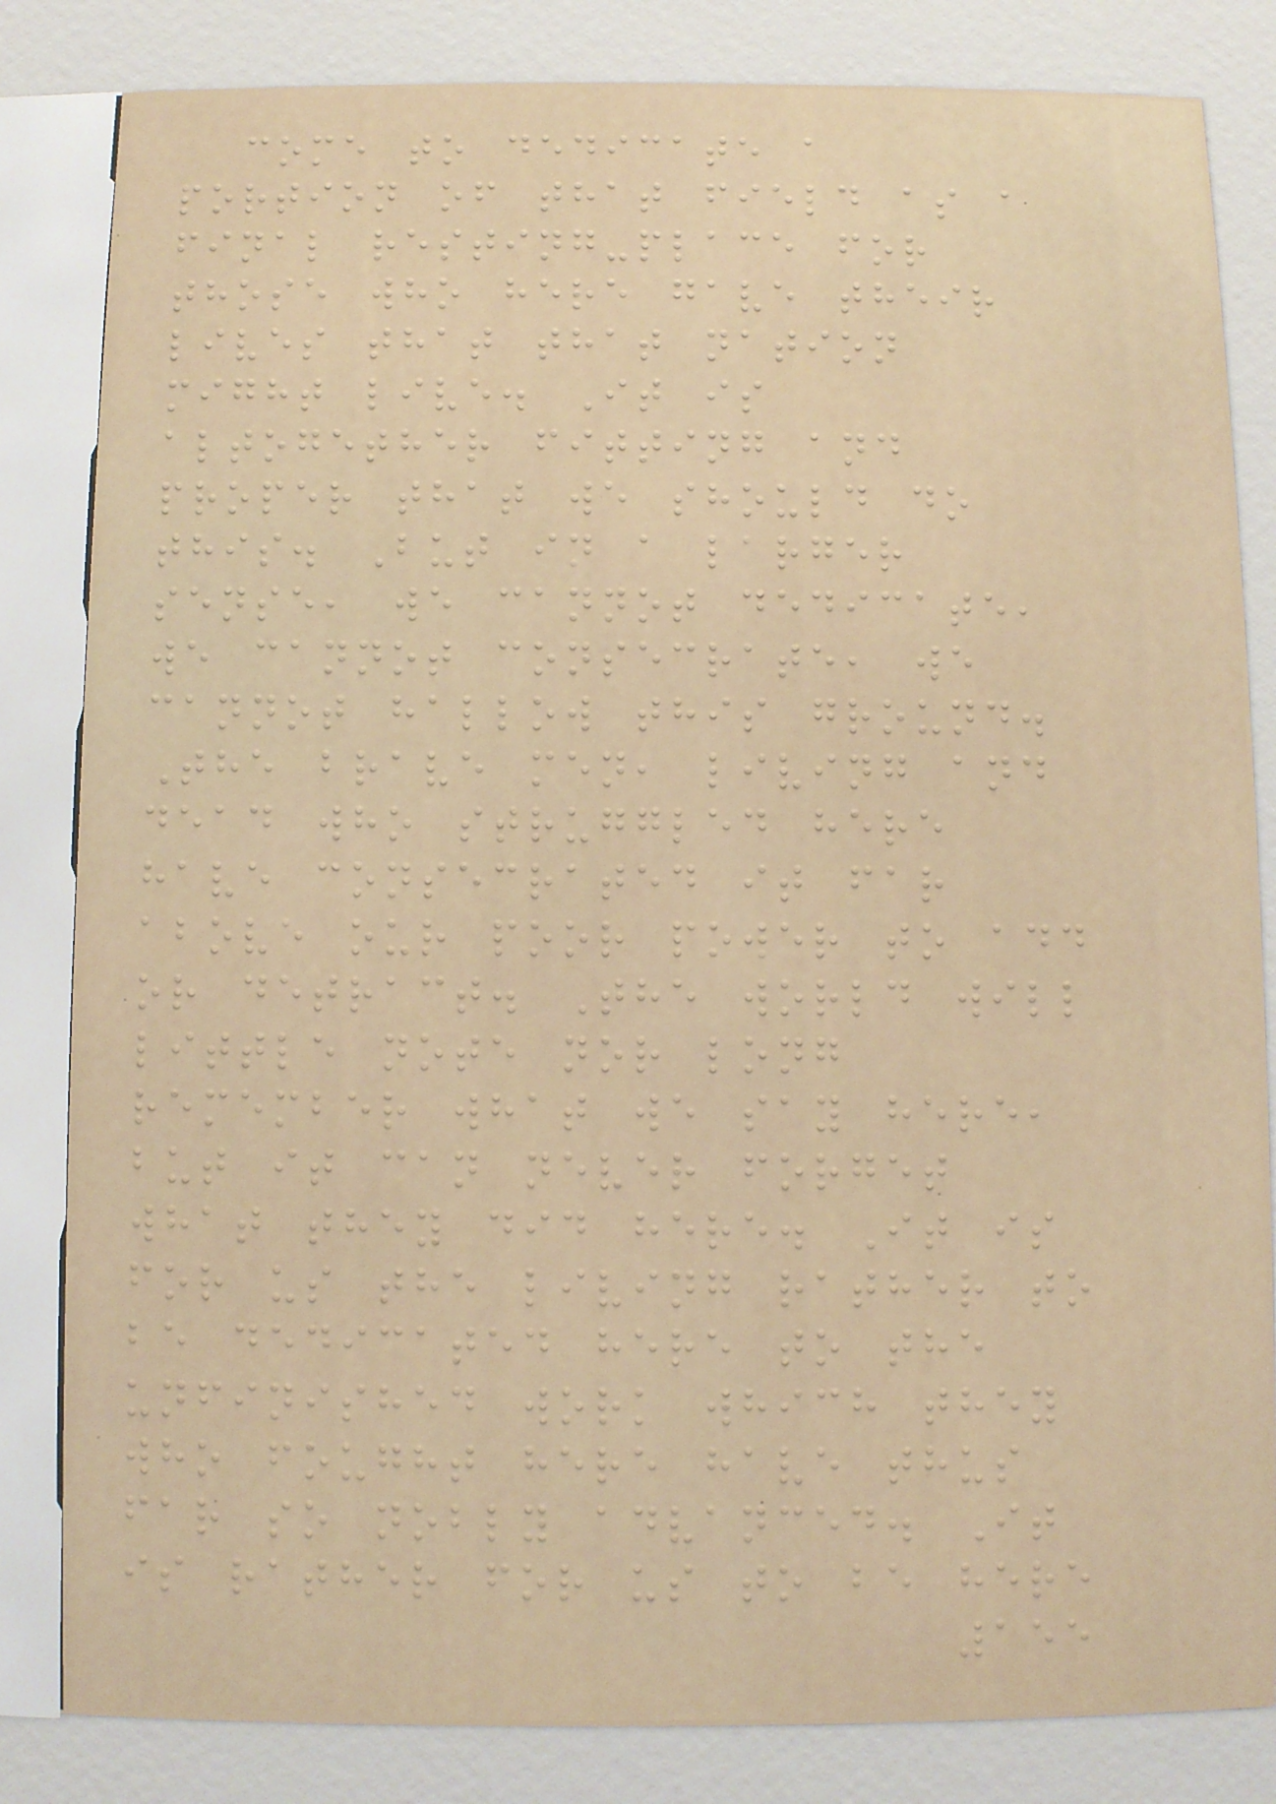come to dedicate a
portion of that field as a
final resting-place for
those who here gave their
lives that that nation
might live. It is
altogether fitting and
proper that we should do
this. But in a larger
sense, we cannot dedicate,
we cannot consecrate, we
cannot hallow this ground.
The brave men, living and
dead who struggled here
have consecrated it far
above our poor power to add
or detract. The world will
little note nor long
remember what we say here,
but it can never forget
what they did here. It is
for us the living rather to
be dedicated here to the
unfinished work which they
who fought here have thus
far so nobly advanced. It
is rather for us to be here
155
